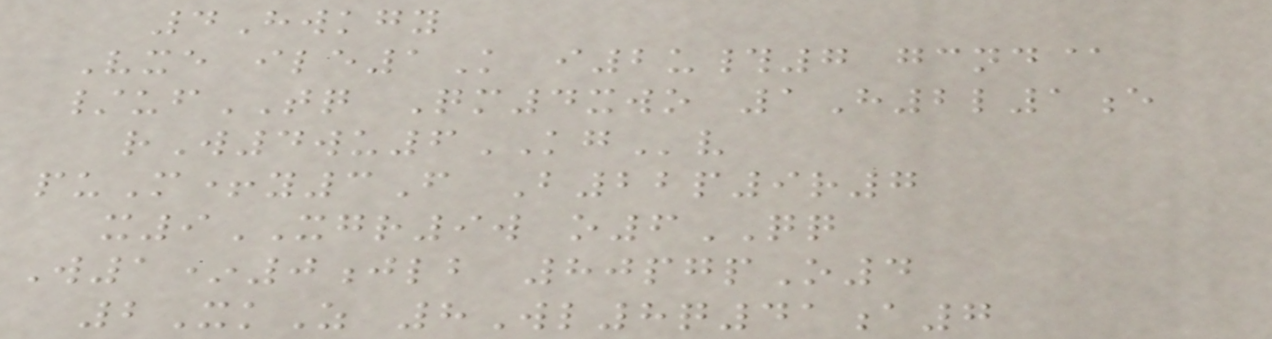4Hwkgy
Vxe ile1K i2u#7 gcnd@
/ufTQ Qm4xwo 1H2l1e
rW4wu6KGv
puM+y3F B22p9r7
x9XGR9w o6QQ
W1*0jlb 80pgpO4
2XkZ 8Wl8q41a7
